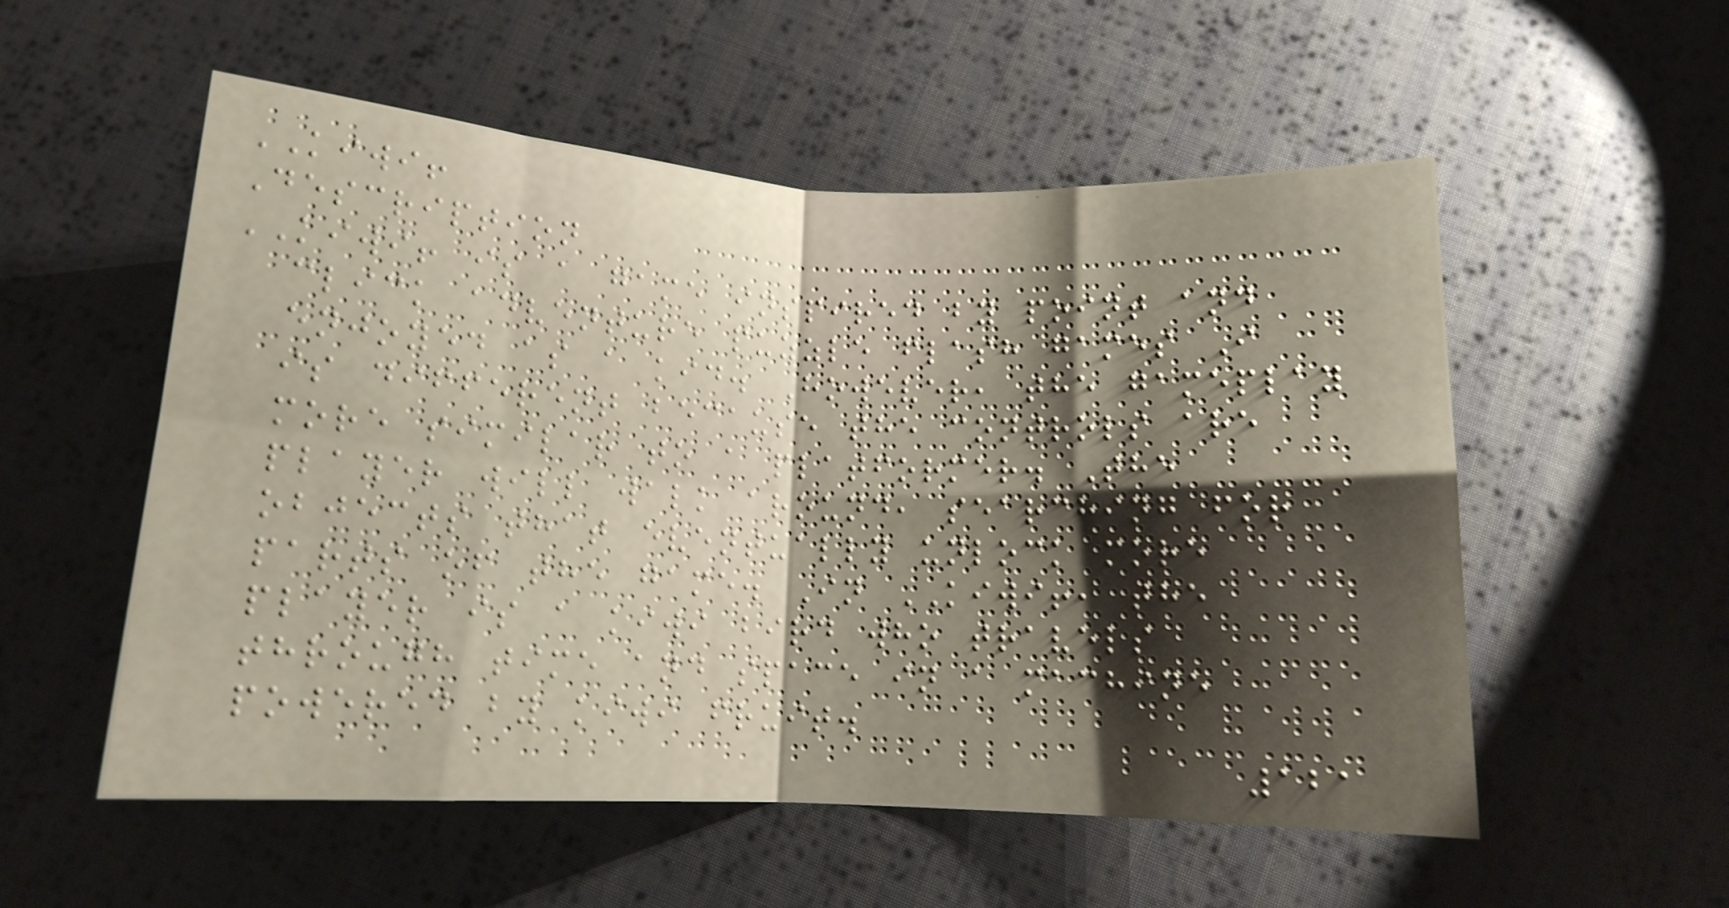KIWI!
Description
KIWI! is a game inspired by point and
click adventure puzzle flash games I
enjoyed as a kid. However, the gameplay
is different because the controls are
more similar to a platformer. The
player will walk around, searching for
objects that eventually unlock more
parts of the game. In KIWI!, the
player is a kiwi bird who travels
through time and space in a machine
powered by kiwi fruit.
121
